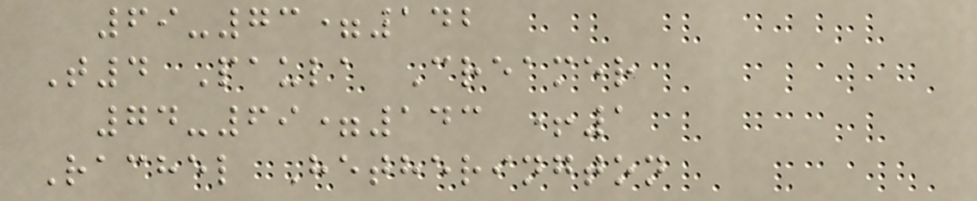69-73=142
T4 Paula Creamer
74-69=143 +1
Rachel Hetherington
